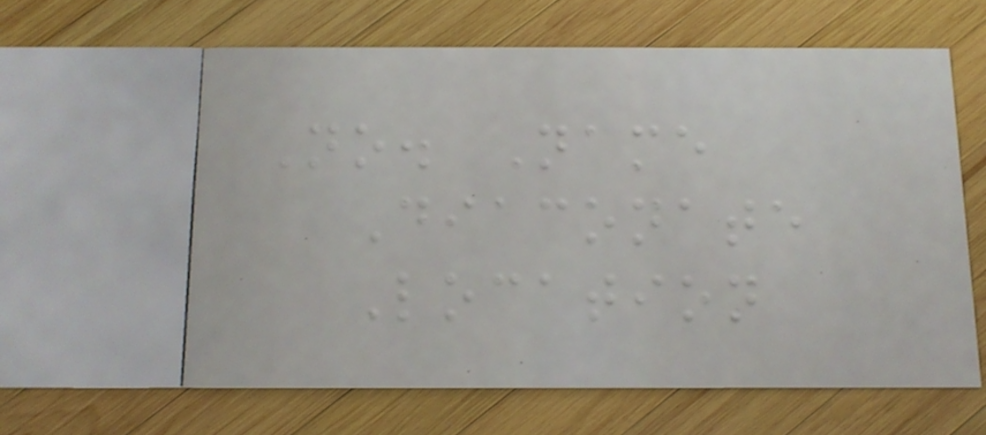No. Name
Diaconate
Location
